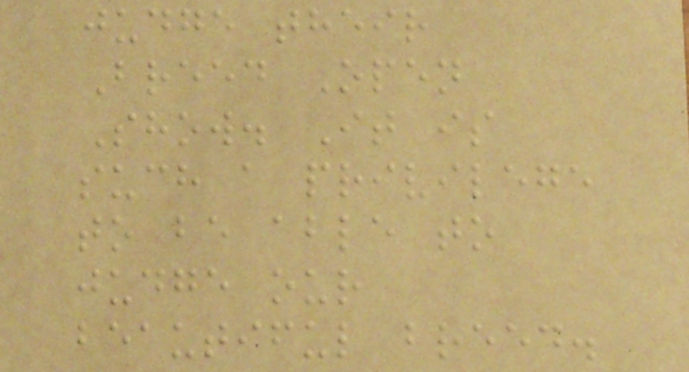judge their
Breed Open
Show. It is
such a privilege
to be able to
judge our
beautiful breed.
